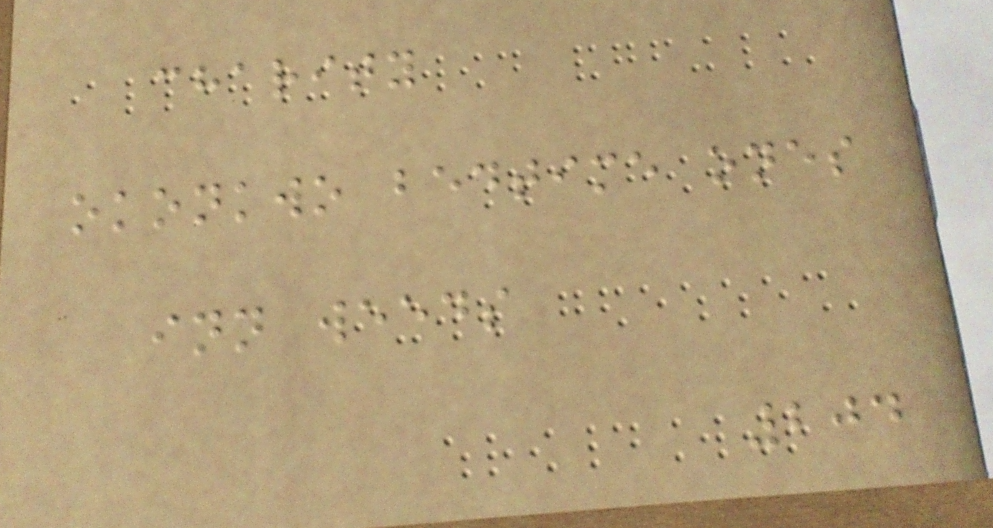charity
okonkwo bedtime ones
inn weeds
204
